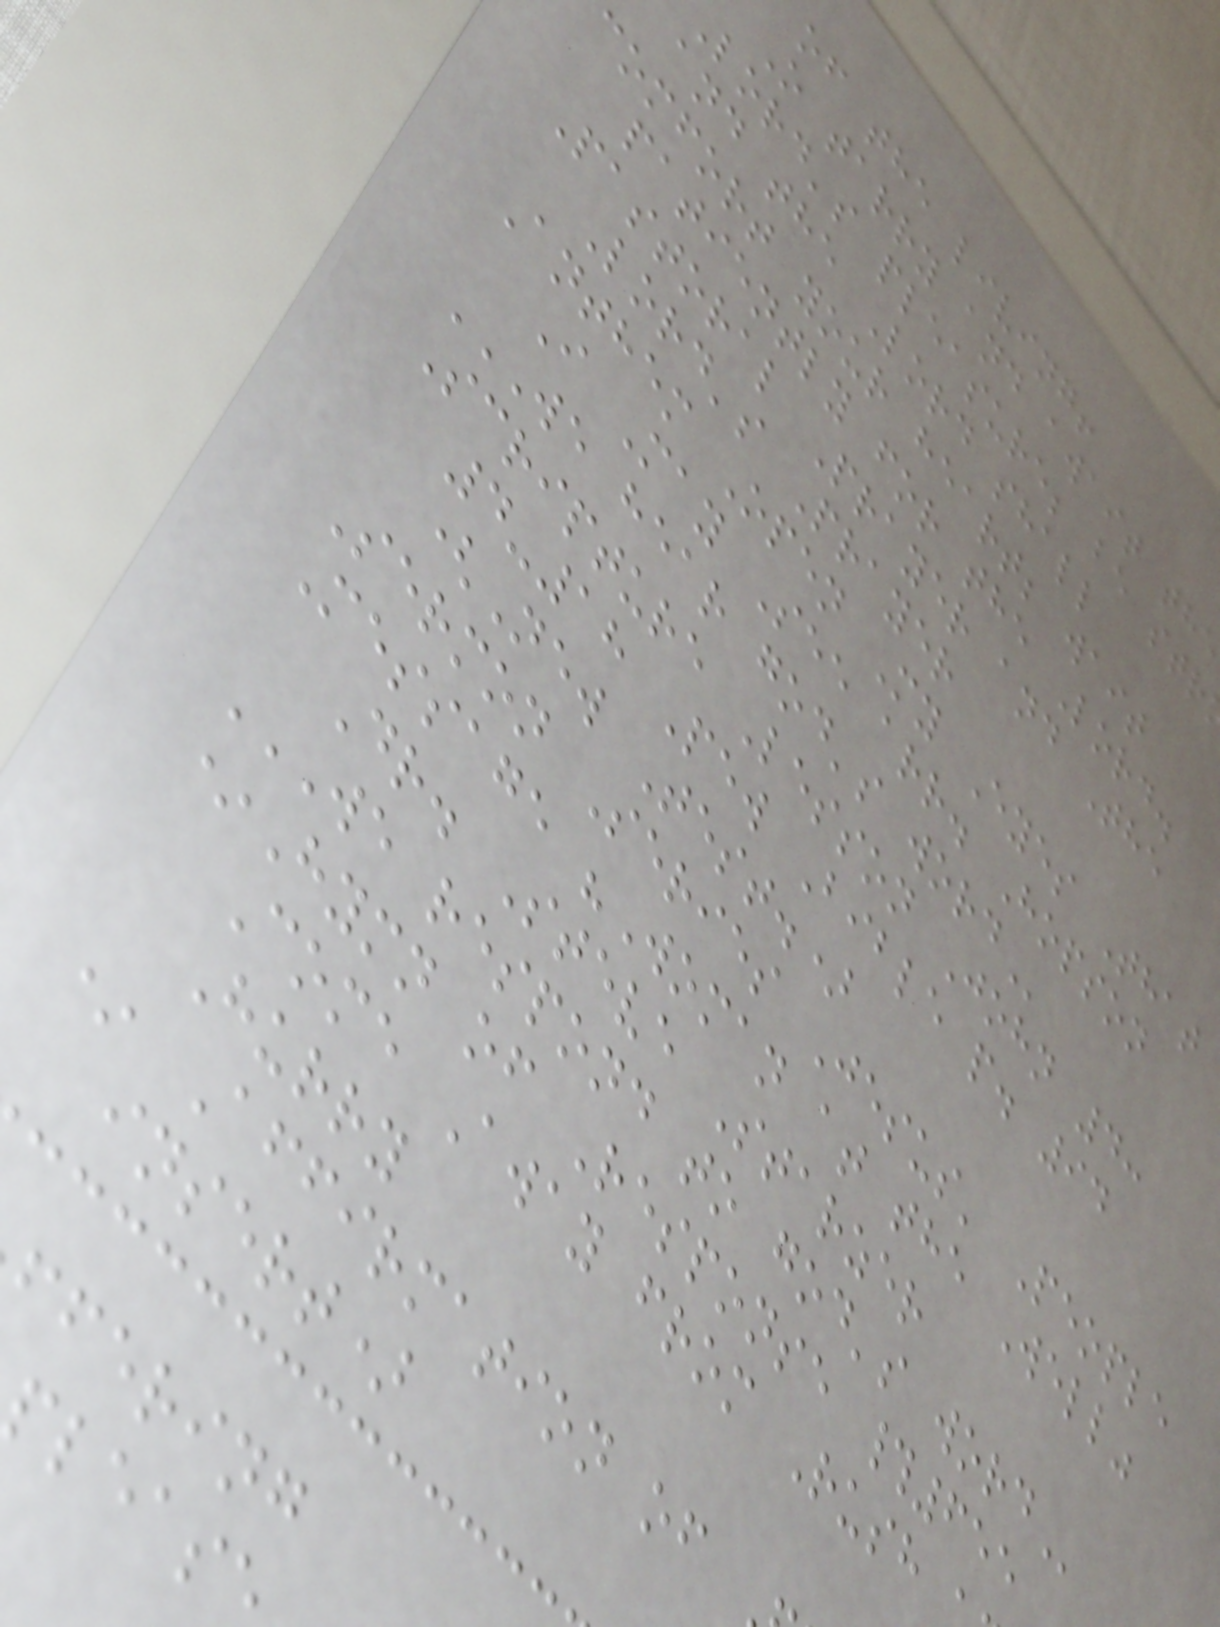of the living!
O tarry and await the
lord's pleasure; be str
and the Lord shall
comfort your heart; wait
patiently for the Lord.
Pastoral Prayer and The
Lord's Prayer
Anthem Open My Eyes That
I May See arr. Hopson
WE HEAR GOD'S WORD
Scripture Lesson John 4:
4-18 Pew Bible p. 94
(New Test.)
Sermon Series Jesus' People
Message "Woman at the Well"
Dr. Steve Starzer
WE RESPOND TO GOD'S WORD
*Hymn of Response #655
Come Away from Rush
Hurry
* Affirmation of
insert)
ffering
